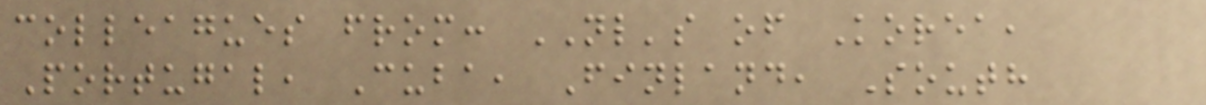colleagues from: NL's of Korea,
Portugal, Cuba, Finland, South
